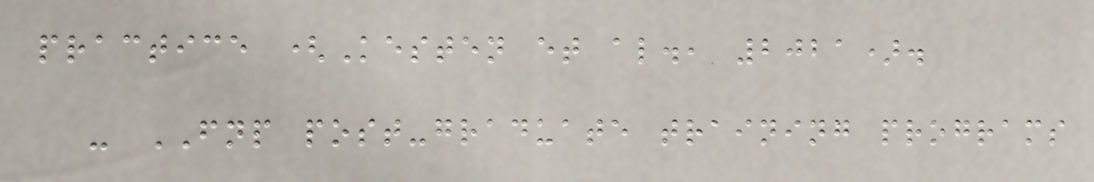practice (Kesten et al., 2021).
- FNP post-graduate training programs
